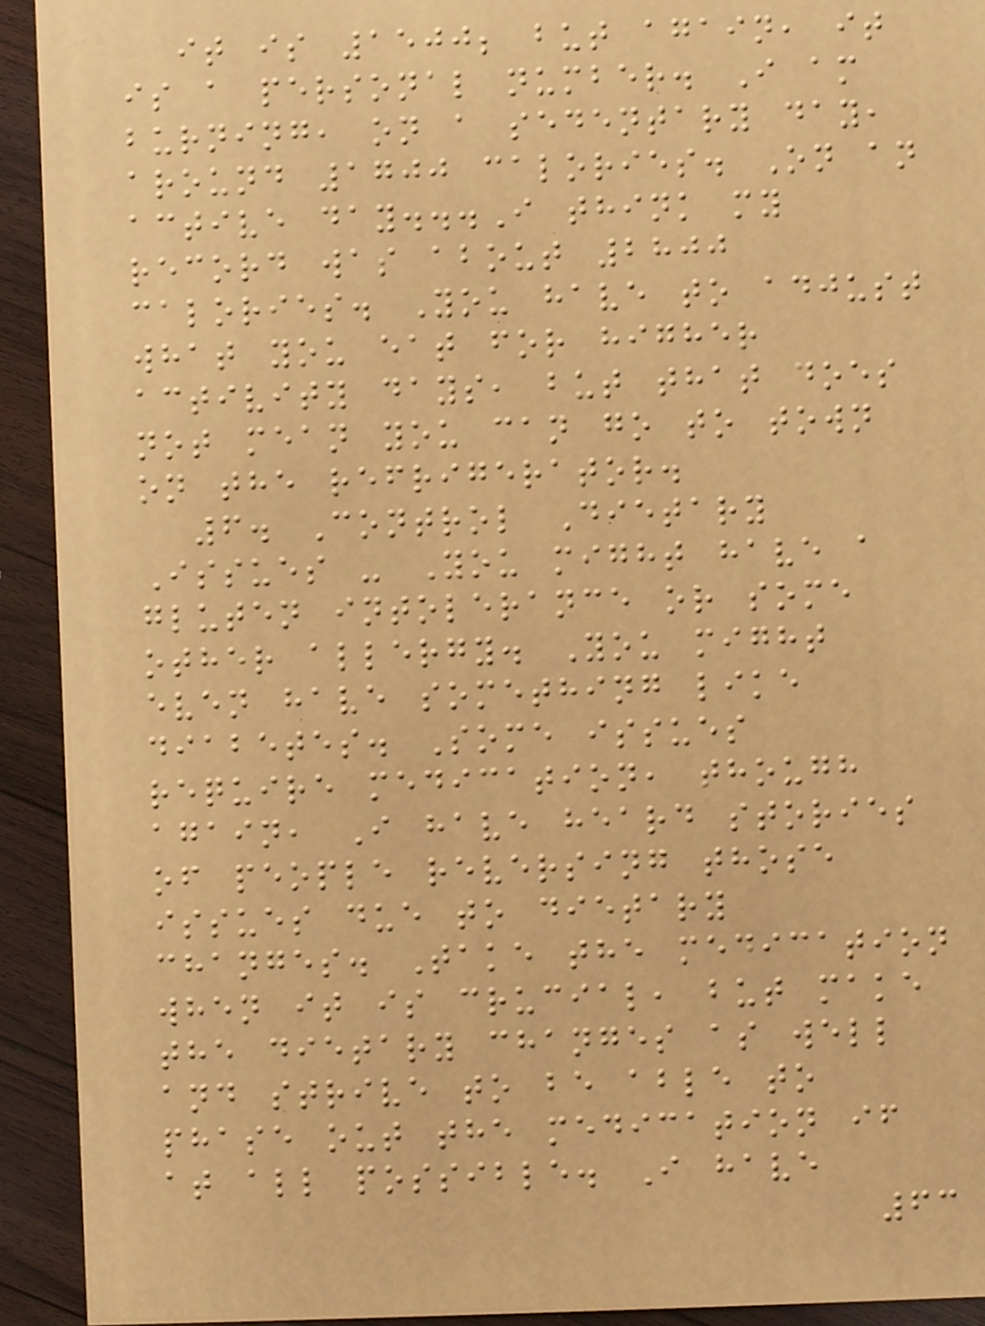it is 1500; but again, it
is a personal number. I am
burning, on a sedentary day,
around 1700 calories. On an
active day...I think my
record was about 2800
calories. You have to adjust
what you eat for higher
activity days, but that does
not mean you can go to town
on the refrigerator.
6. Control Dietary
Issues - You might have a
gluten intolerance or some
other allergy. You might
even have something like
diabetes. Some issues
require medication, though
again, I have heard stories
of people reversing those
issues due to dietary
changes. Take the medication
when it is crucial, but make
the dietary changes as well
and strive to be able to
phase out the medication if
at all possible. I have
63
